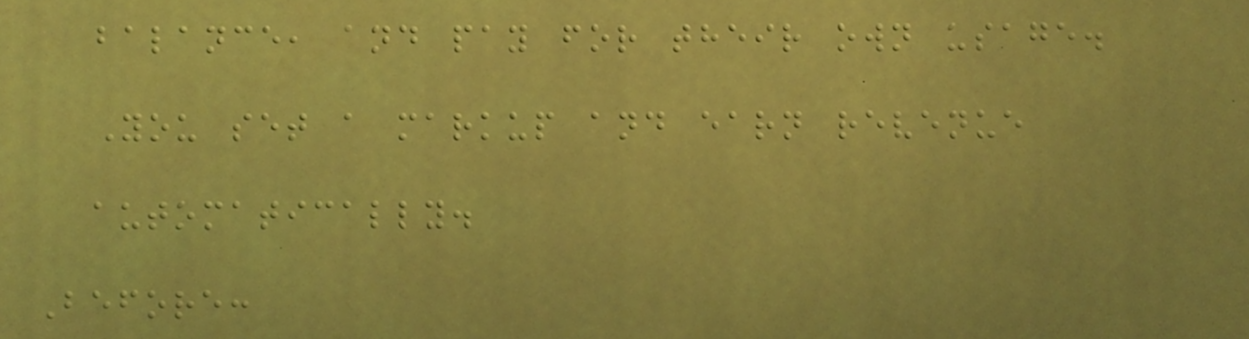balance, and pay for their own usage.
You set a markup and earn revenue
automatically.
Before:
